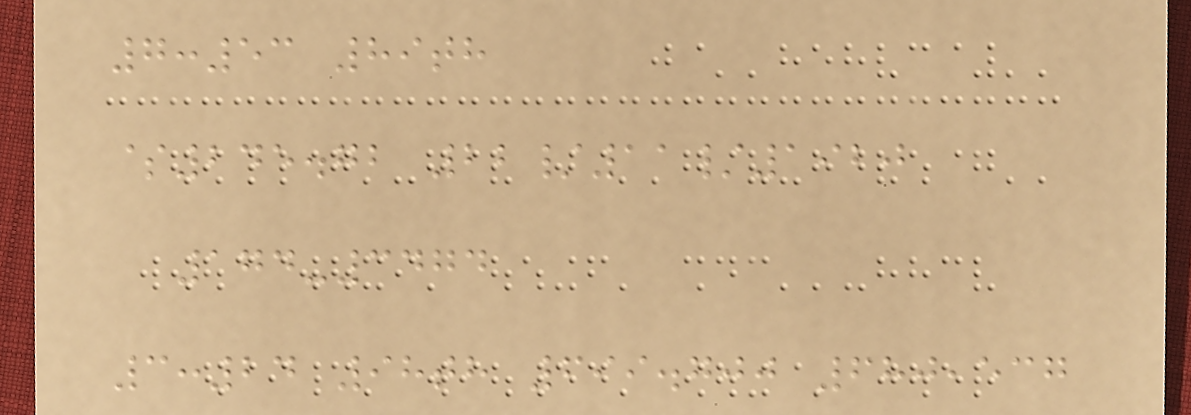7:53 89th
$245.72 22/11/1920
174-3474
3:24 98th 699.700 680,537
